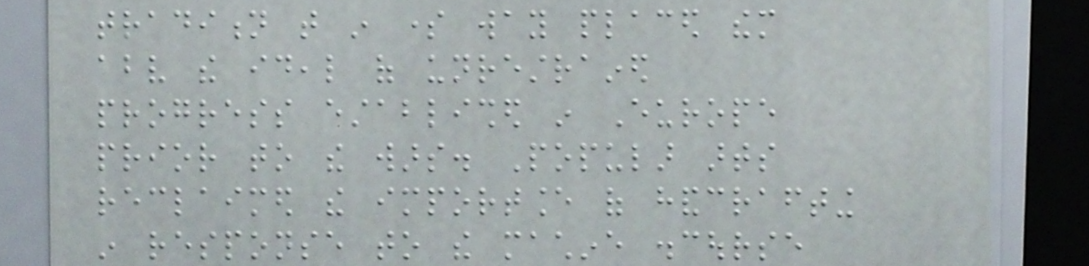tradition that in some way placed them
above the ideal of unrestrained
progress established in Europe
prior to the wars. Popular arts
reclaimed the importance of handcrafting
in response to the machine discourse
